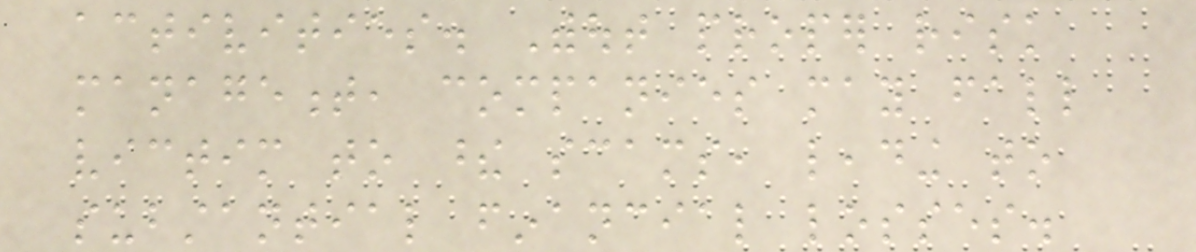activities. Without proper risk
management, companies may fall
victim to these scams, leading to
substantial financial losses.
